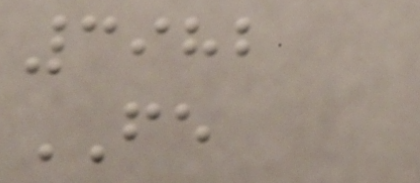3982
FE
